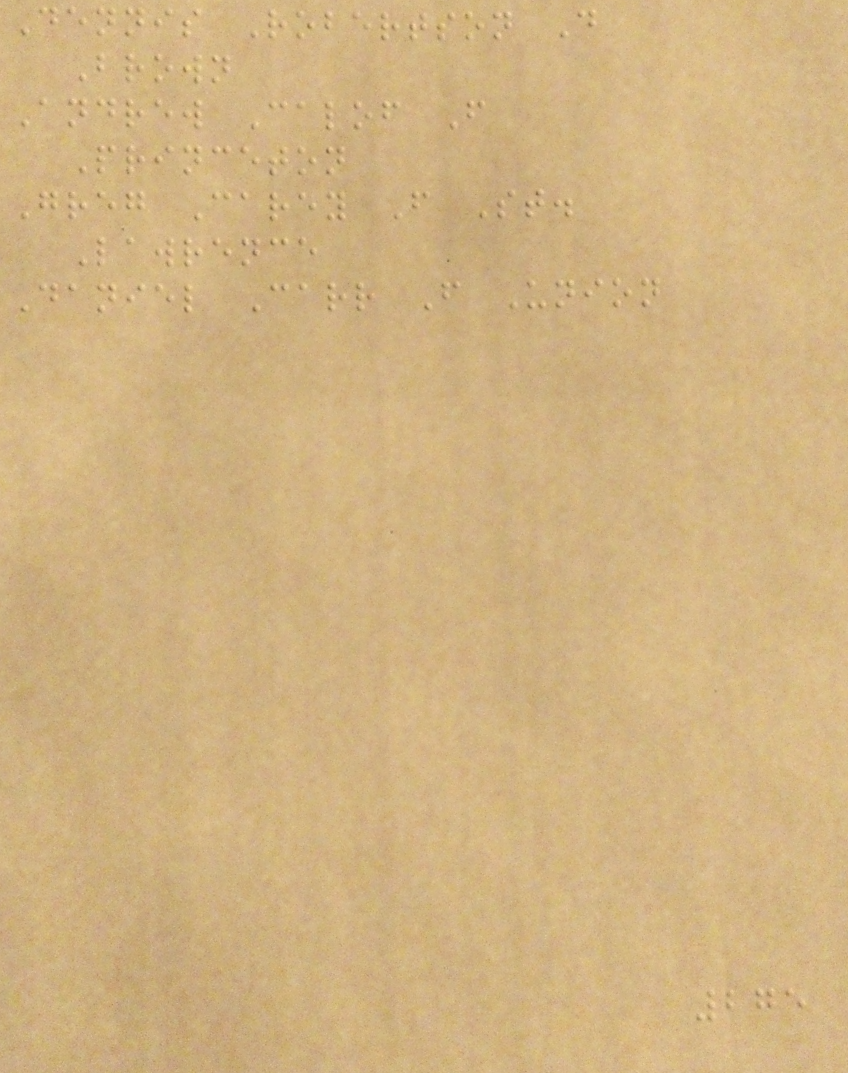Dennis Robertson D
Brown
Andrew Calof F
Princeton
Greg Carey F St.
Lawrence
Daniel Carr F Union
275
